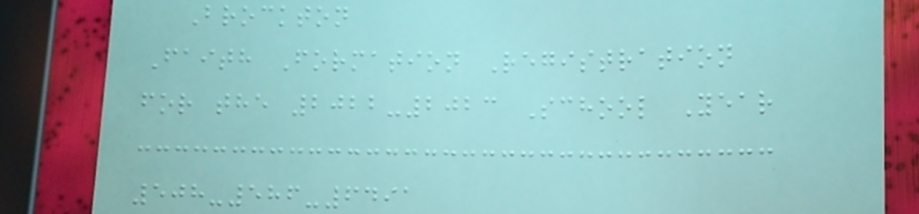Brockton
Faith Formation Registration
for the 2022-2023 School Year
508-586-6491
